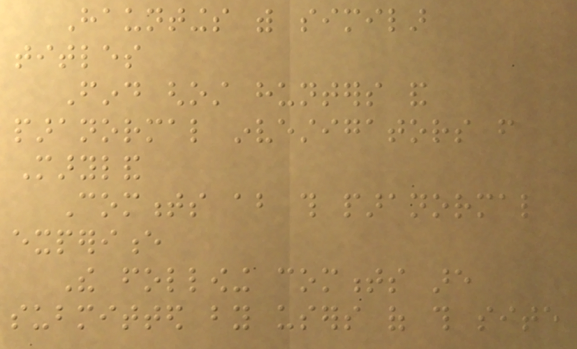Hauntings with similar
titles
Find ghost hunters and
paranormal investigators from
Maryland
Comments about this paranormal
experience
The following comments are
submitted by users of this site
